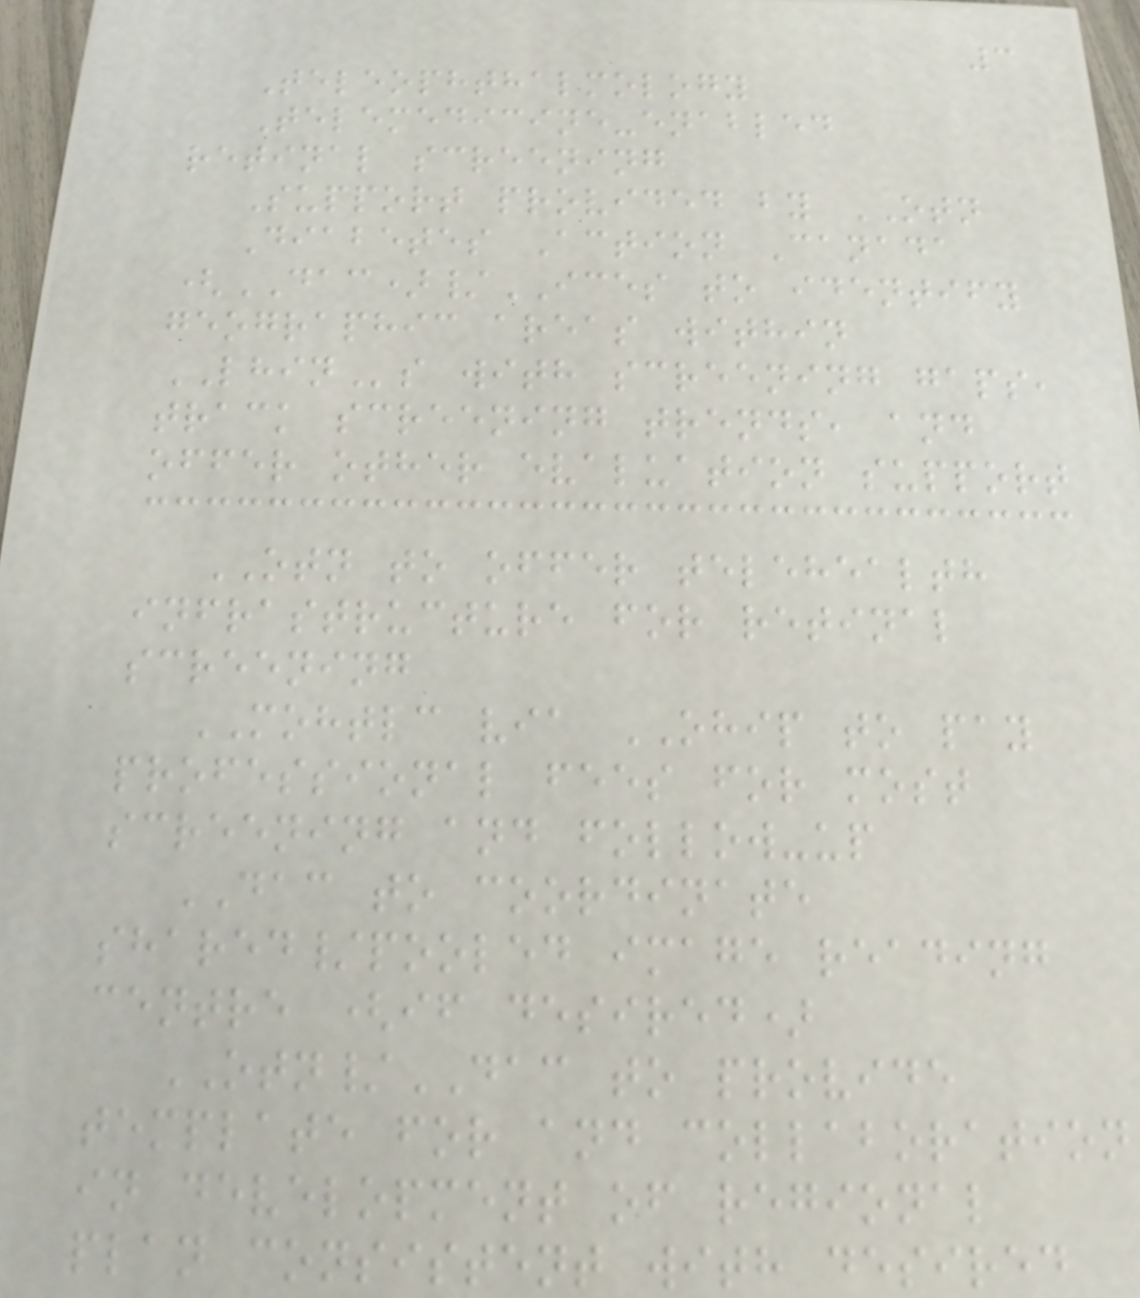3
Teleophthalmology
Telemedicine-enabled
retinal screening
Support provided by OTN
Diabetes Action Canada
(DAC)/ICES to identify
geographic areas within
LHINs with screening gaps,
track screening trends, and
offer other evaluation support
OTN to offer telehealth
infrastructure for retinal
screening
MOHTLC via OHIP to pay
professional fees for most
screening and follow-up
DAC to coordinate
shared/pooled image reading
centre (if desired)
OTN/DAC to provide
template for and collaboration
in development of regional
plan consistent with desired
